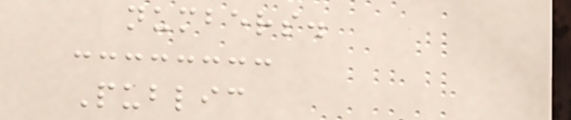numbers.
Public
